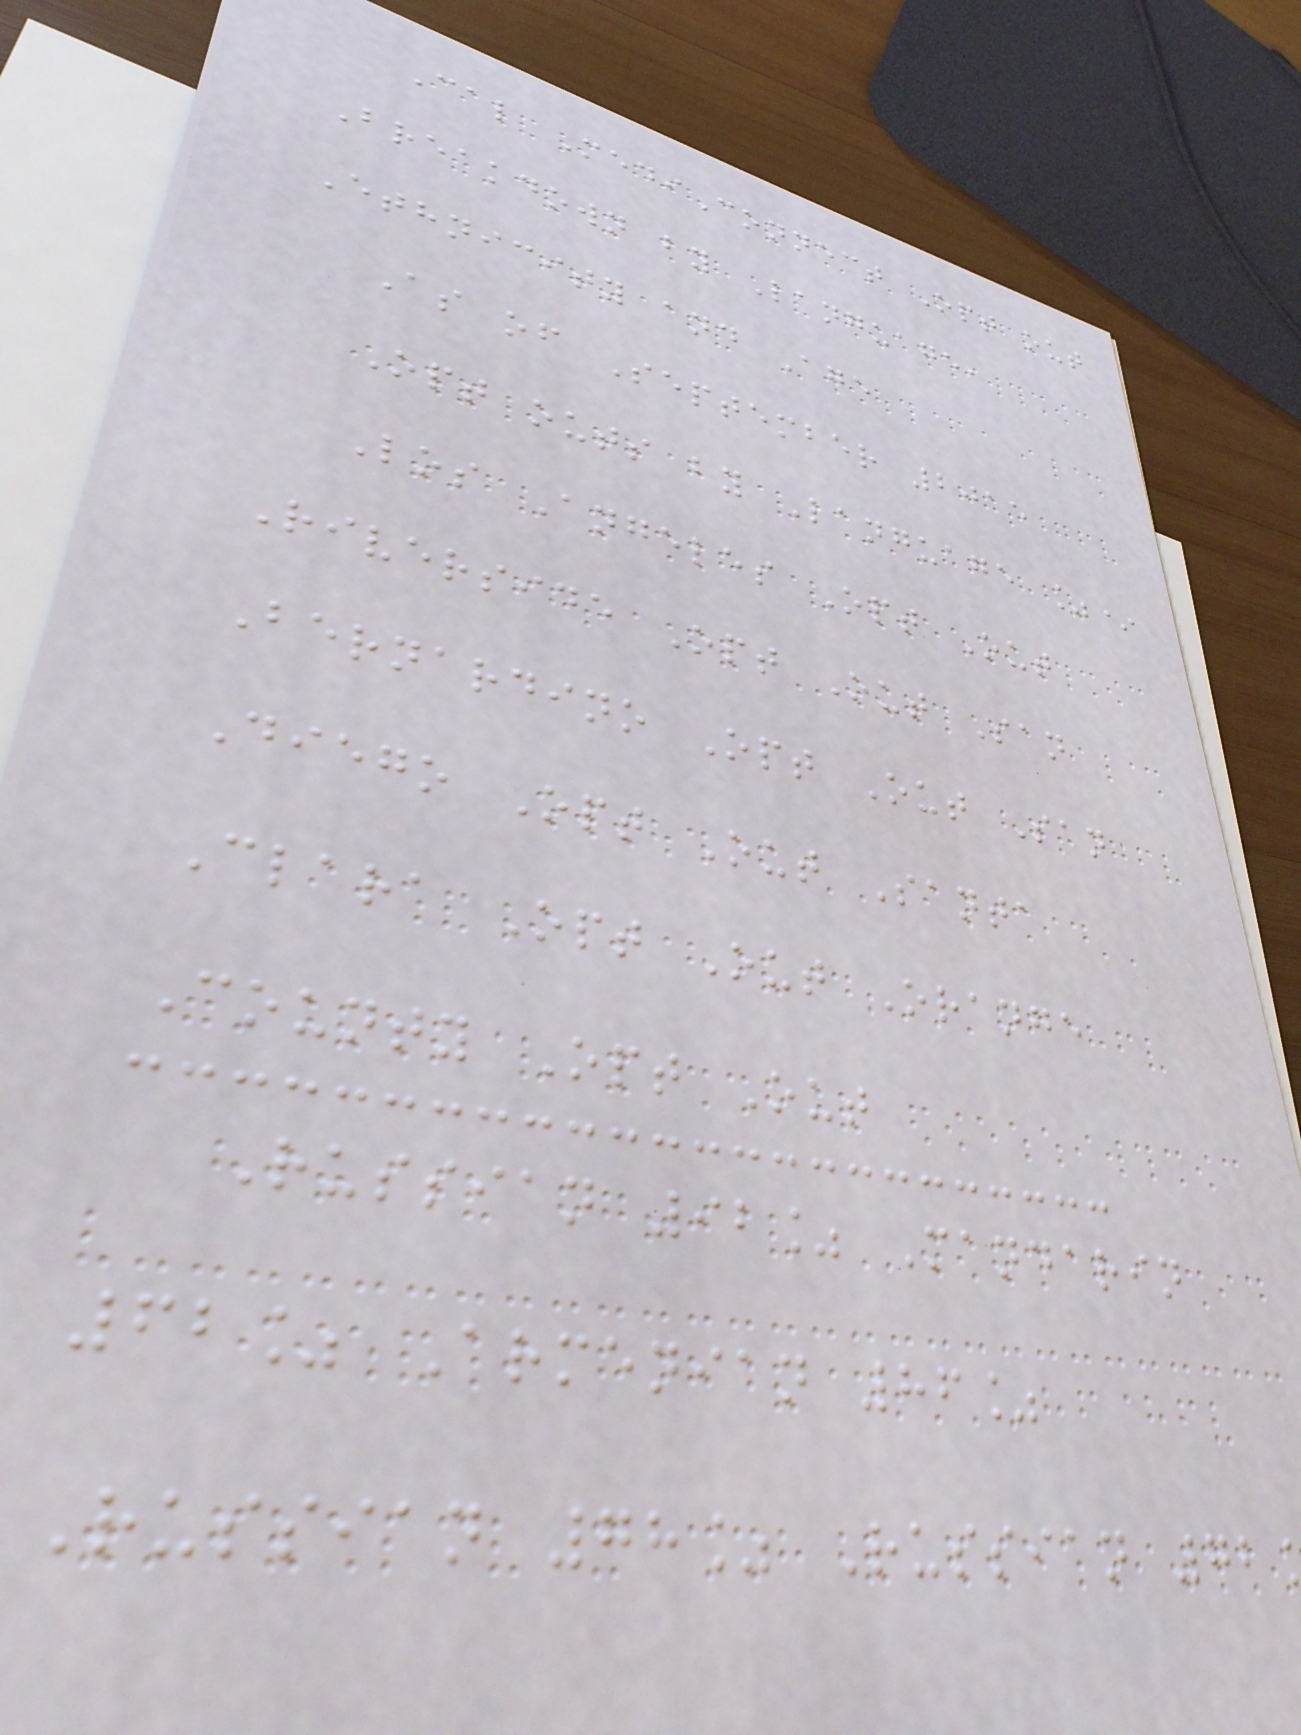Cal MediConnect Opt out
Breakdown by Language,
Ethnicity and Age
As of September 2015
Opt outs by Language %*
Los Angeles Opt Out
Riverside Opt Out San
Bernardino Opt Out San
Diego Opt Out Santa
Clara Opt Out Orange
County Opt Out
Russian 92% Mandarin
62% Armenian 86%
Russian 78% Russian 72
